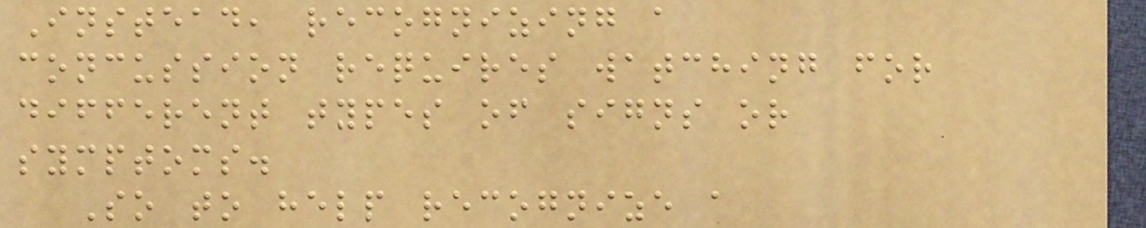Instead, recognizing a
concussion requires watching for
different types of signs or
symptoms.
So to help recognize a
